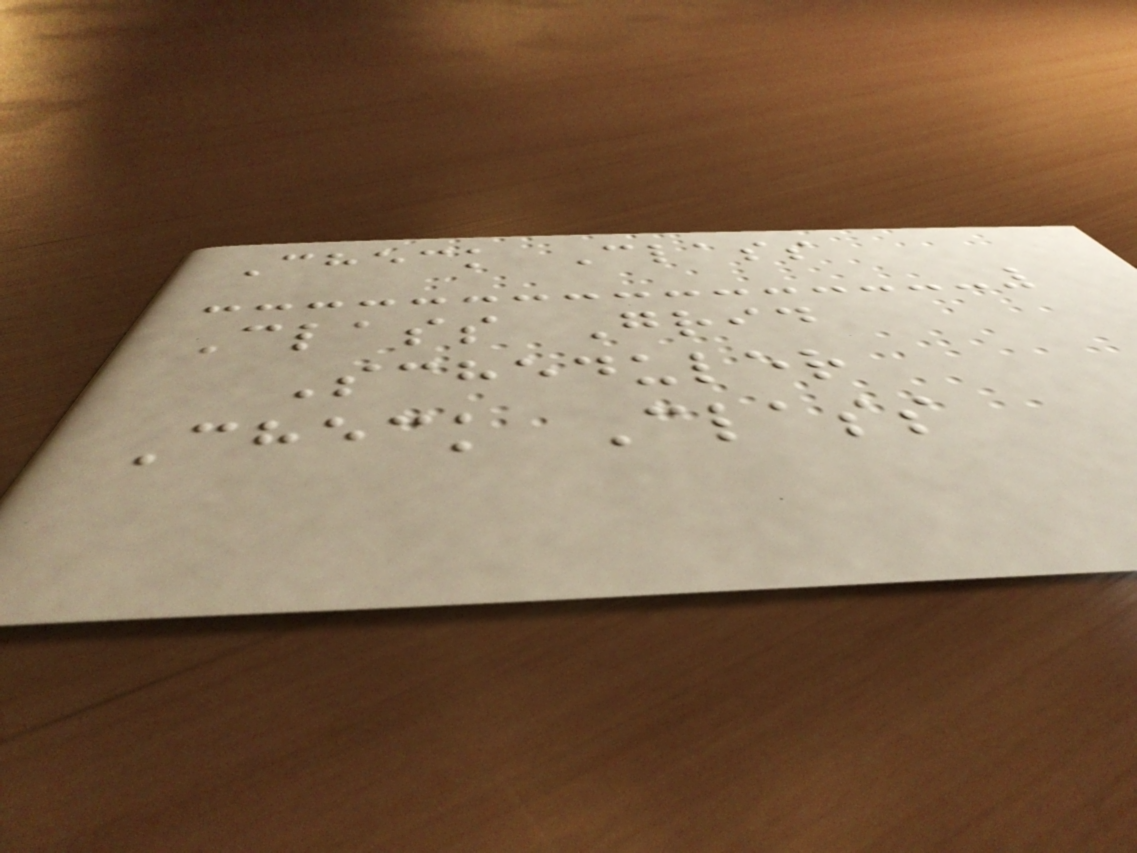Check Class
Class Grid
Scheduler
Check Class
